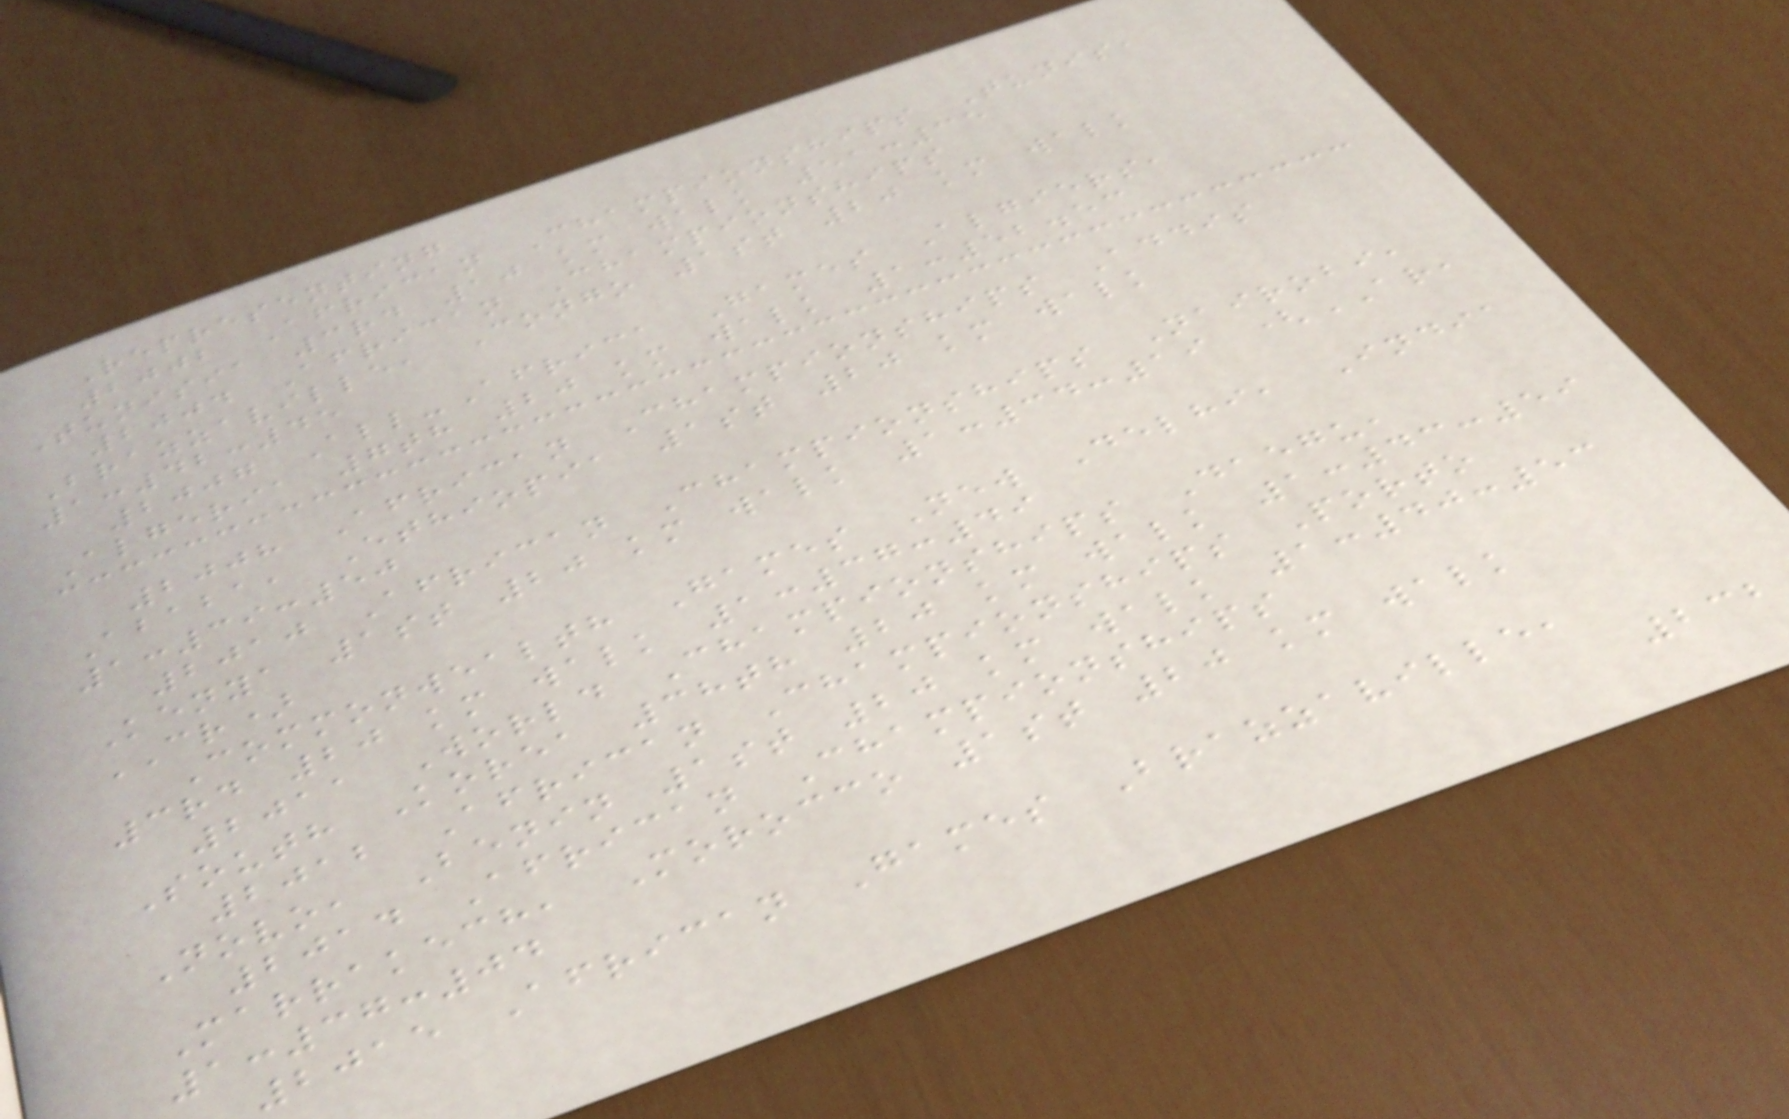Representing
2002 African Championships Tunis,
Tunisia 3rd 10 km walk 51:35
2004 African Championships
Brazzaville, Congo 1st 20 km walk
1:42:45
2007 All-Africa Games Algiers,
Algeria 7th 20 km walk 1:52.53
2008 African Championships Addis
Ababa, Ethiopia 1st 20 km walk
1:39:50
2010 African Championships Nairobi,
Kenya 1st 20 km walk 1:34:19 (AR,
CR)
Commonwealth Games New Delhi, India
3rd 20 km walk 1:37:49
2011 World Championships Daegu,
South Korea 38th 20 km walk 1:43:59
2012 African Championships Porto
Novo, Benin 1st 20 km walk 1:40:53
2014 African Championships
Marrakech, Morocco 1st 20 km walk
1:37:04
2015 African Games Brazzaville,
232
